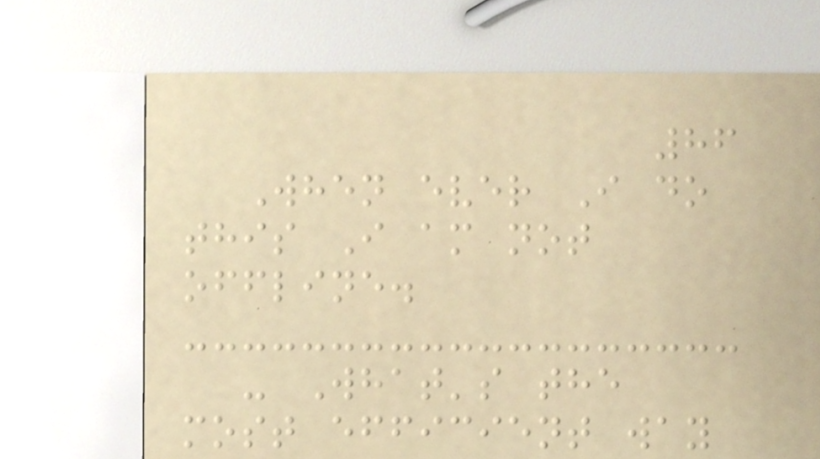86
When ever I do
this I am not
offline.
- What's the
most efficient way
